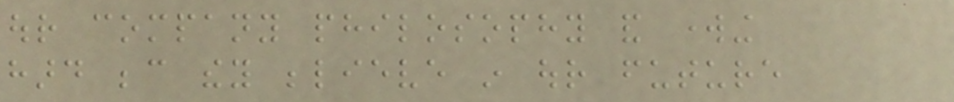our company philosophy and working
hard because they believe in our future
